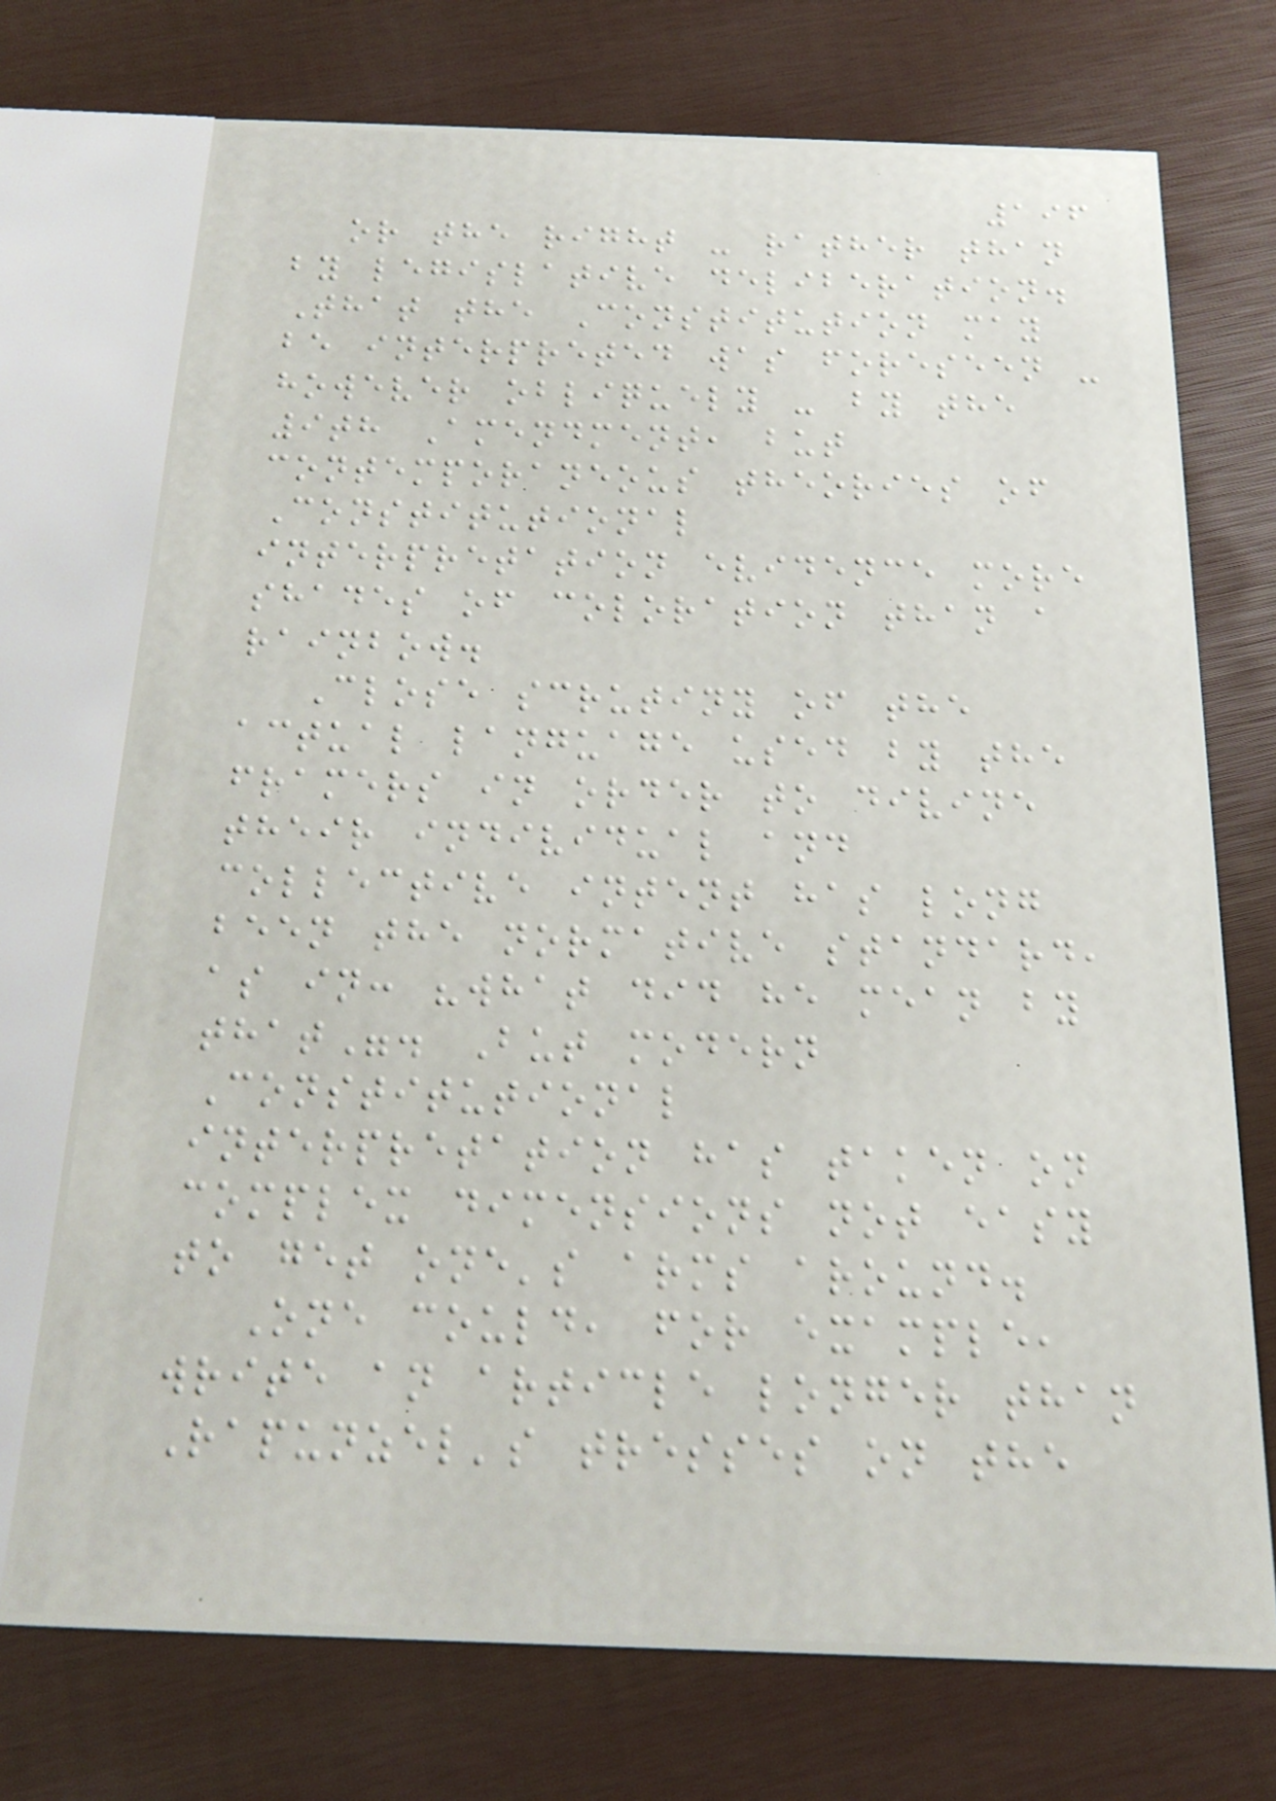196
or the right - rather than
by legislative deliberation.
That the Constitution may
be interpreted was foreseen -
however obliquely - by the
9th Amendment, but
contemporaneous theories of
Constitutional
interpretation evidence more
shades of coloration than a
rainbow.
Close scrutiny of the
actual language used by the
framers in order to divine
their individual and
collective intent has long
been the normative standard,
as in: "what did he mean by
that". But modern
Constitutional
interpretation has taken on
complex dimensions not easy
to get one's arms around.
One could, for example,
write an article longer than
Rapunzel's tresses on the
